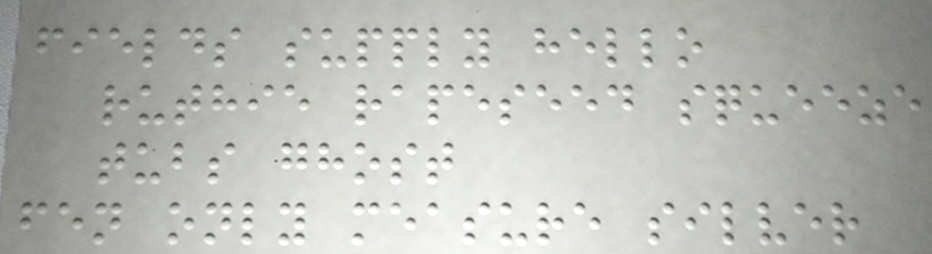fields supply hello
ruthie rapeseed squeeze
tubs ghost
fen only measure silver
